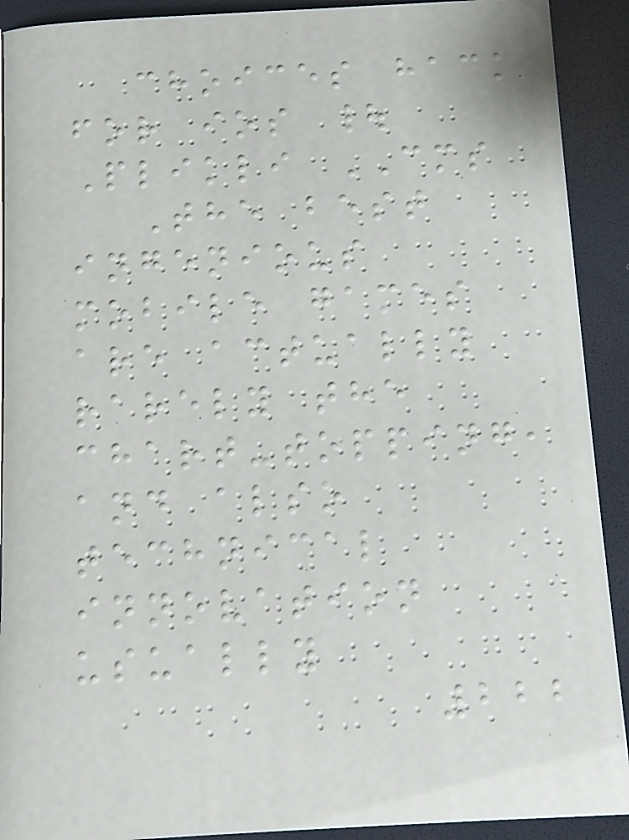choices hack
for ios |
Plikli CMS
The best
ingenious
mobile games
are actually
rarely the
chart-topping,
and also
technical
innovation
usually
222
